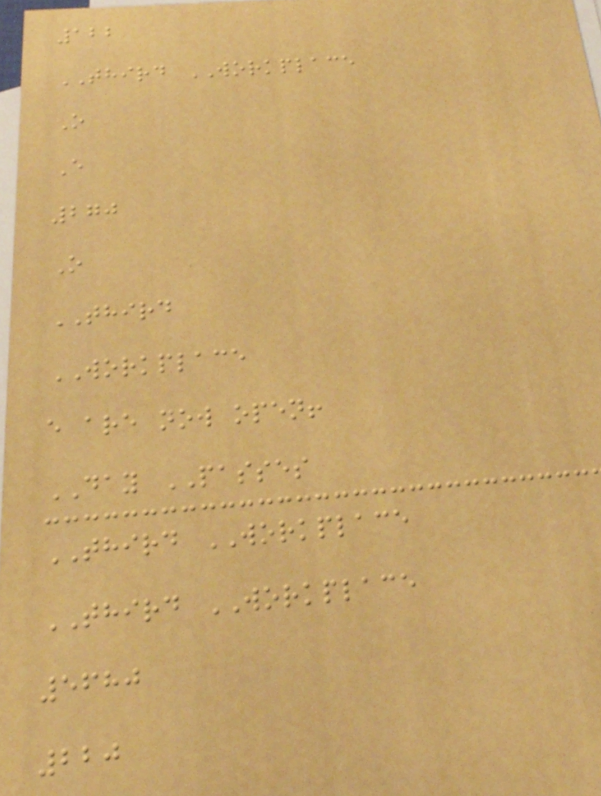122
THIRD WORKPLACE
O
E
270
O
THIRD
WORKPLACE
e are now open!
DAY PASSES
THIRD WORKPLACE
THIRD WORKPLACE
5680
220
